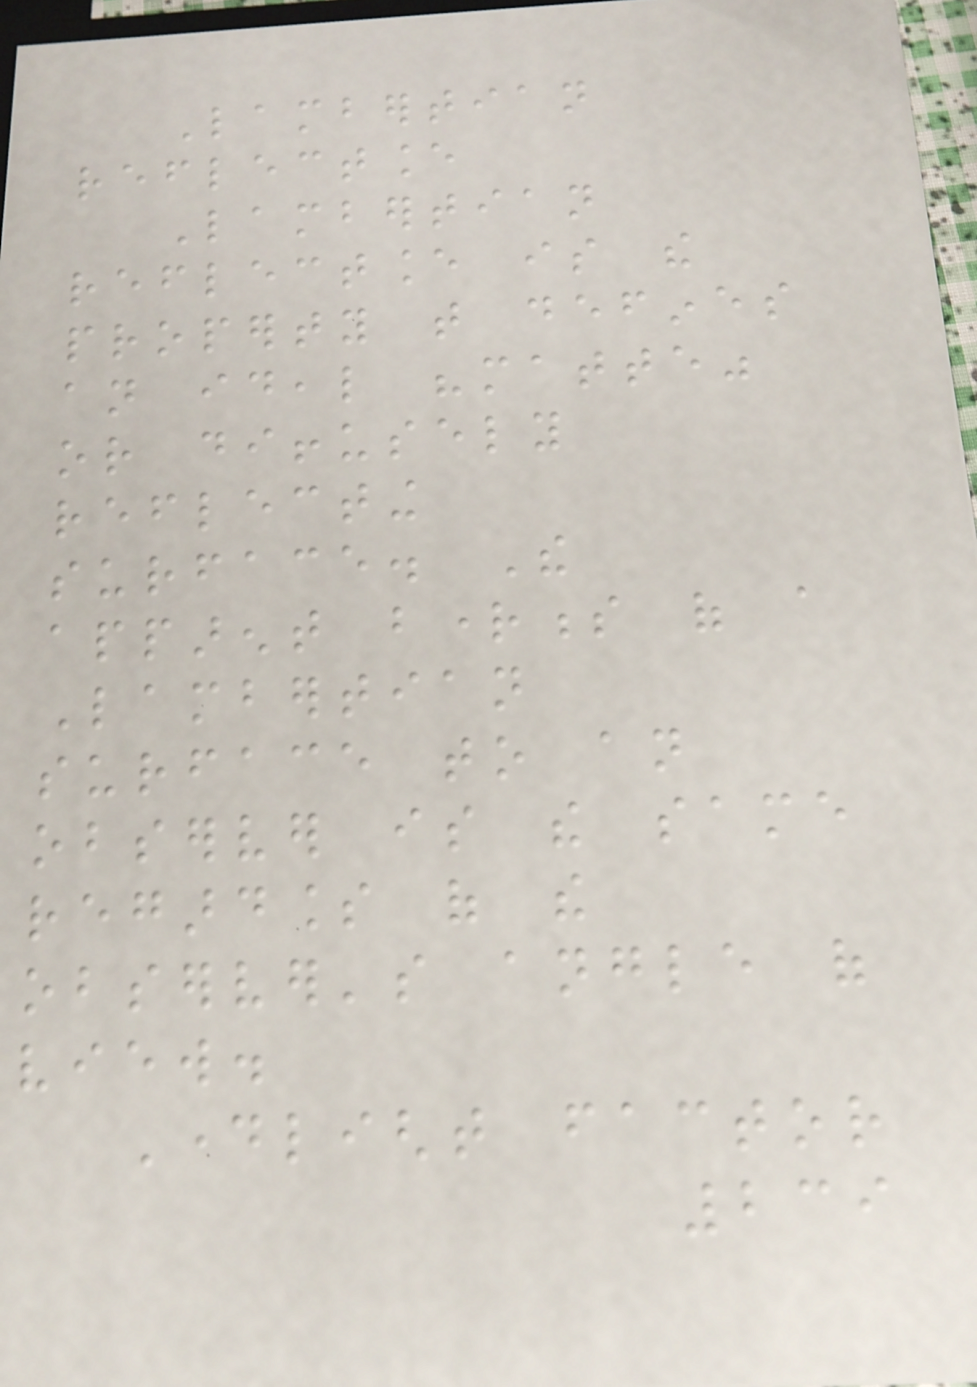Lambertian
reflectance
Lambertian
reflectance is the
property that defines
an ideal "matte"
or diffusely
reflecting
surface. The
apparent brightness of a
Lambertian
surface to an
observer is the same
regardless of the
observer's angle of
view.
Daylight factor
239
